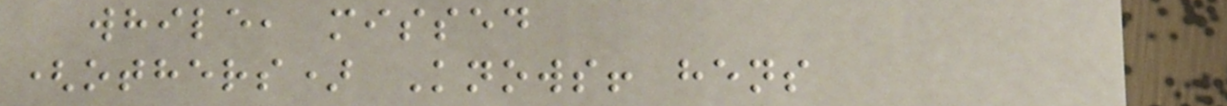while, missed
(others) Knows! hens
